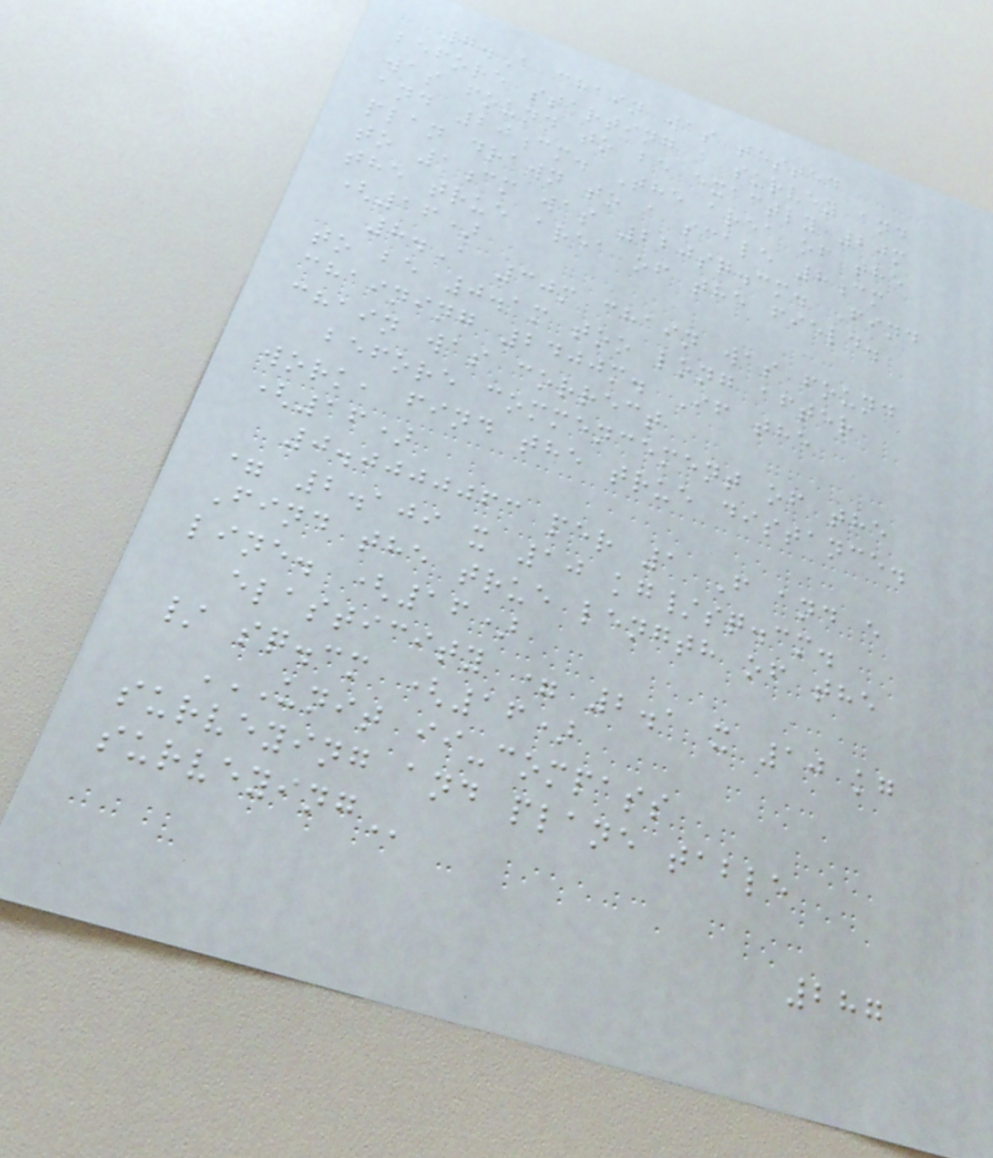7.A chain was tested
before starting a survey and
was found to be exactly 20m
and 20cm. The area of the
plan drawn to a scale 8cm
to 1cm was 220sq.cm. Find
the true area of the field.
(16)
8.A 30m chain was found
to be 0.1m too long after
chaining 2400m. If the
chain was correct
before commencement of the
work, find the true distance.
(16)
0.0000063 per 1 F and e
= 2.109 x 10 kg/sq.cm.
Find the true length of the
line. (16)
elasticity = 2.1 x 10 kg
/ sq.cm (16)
UNIT II-COMPASS
SURVEYING AND PLANE TABLE
SURVEYING
287
